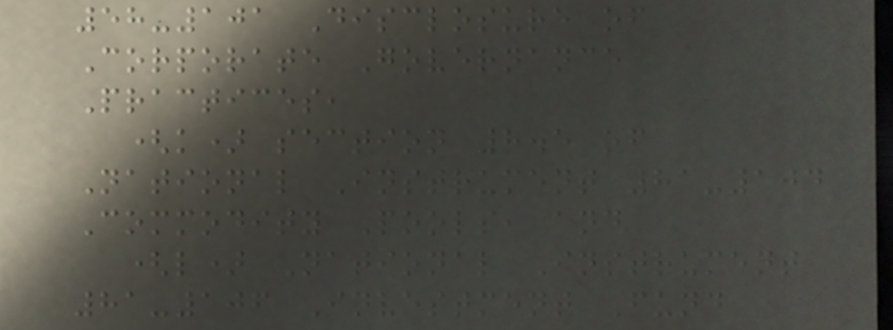58-101 Disclosure of
Corporate Governance
Practices,
(k) section 8.5 of
National Instrument 81-104
Commodity Pools, and
(l) National Instrument
81-106 Investment Fund
